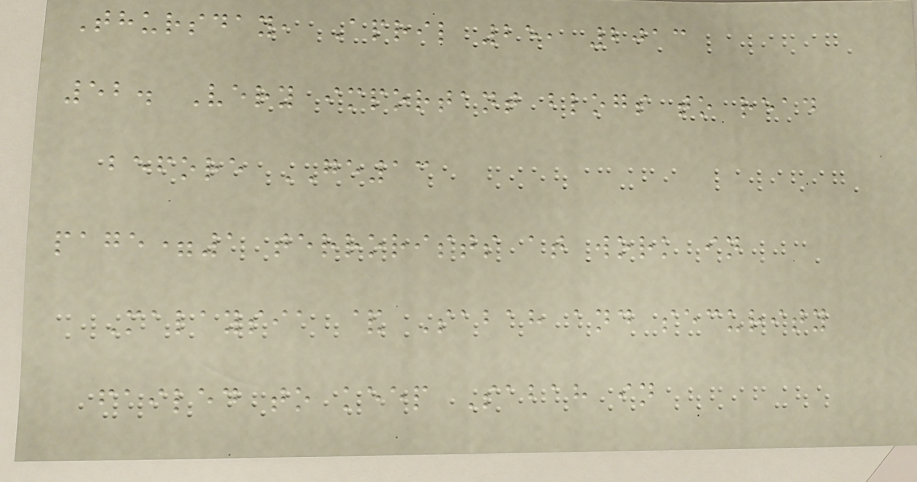Thursday, April 25, 2013
52. Very important blogs to read
before GE13
page=1 terrorists at work in
Malaysia & Sabah and security
failed to keep Sabah in
